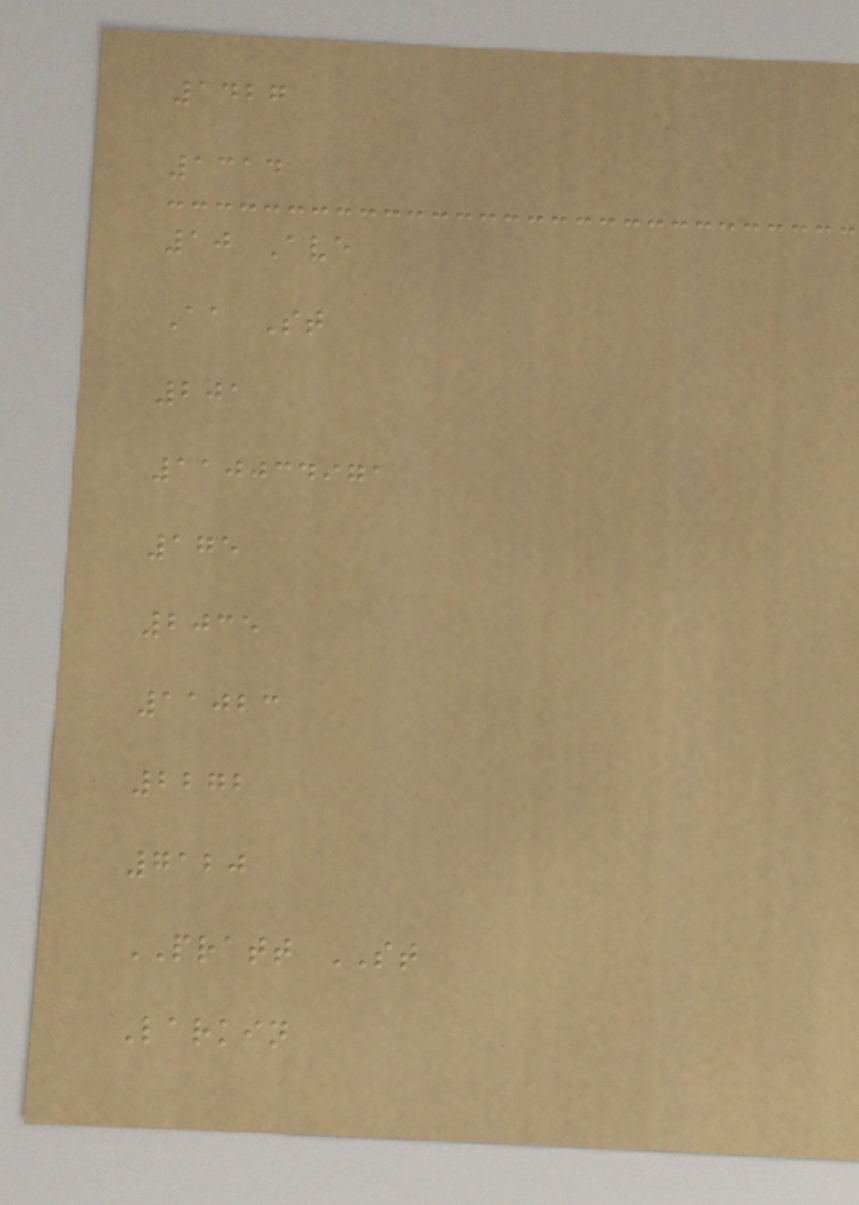1427
1314
10 Ave
Aa St
201
110034971
175
2035
11023
2272
7120
PRATT ST
Larkin
